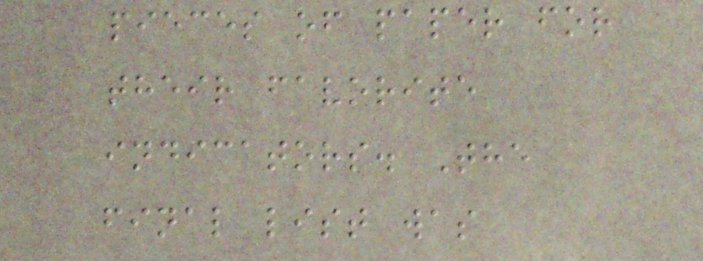pieces of paper for
their favorite
indicators. The
final list was
